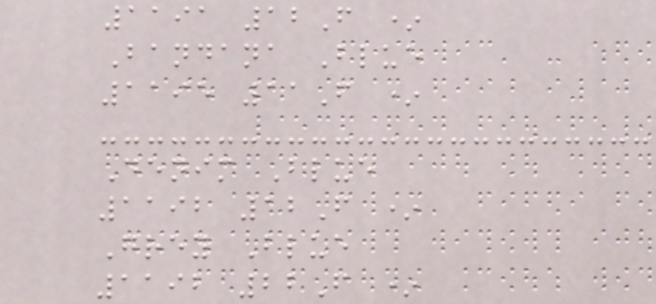1191 12F *
Bandana Blue
1195 11F *
Denim Blue
1192 12F *
Grey Blue
1192 22F *
